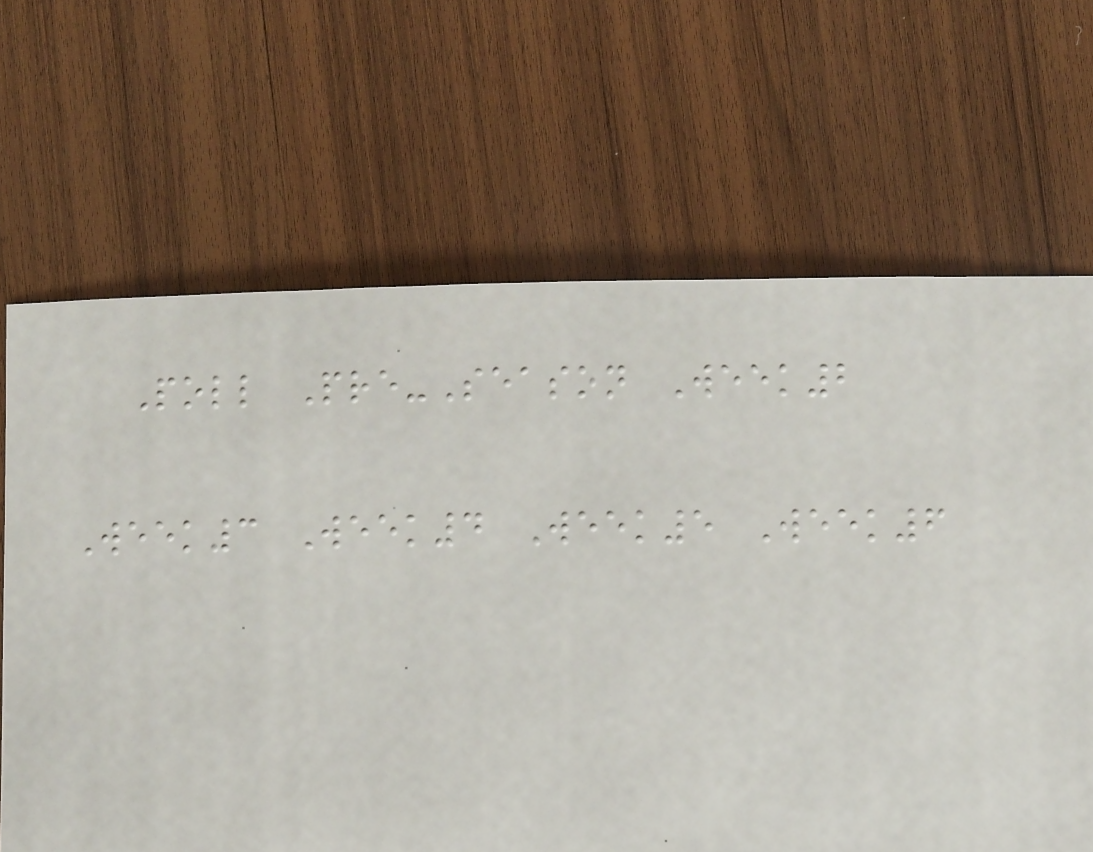Poll Pre-Season Week2
Week3 Week4 Week5 Week6
